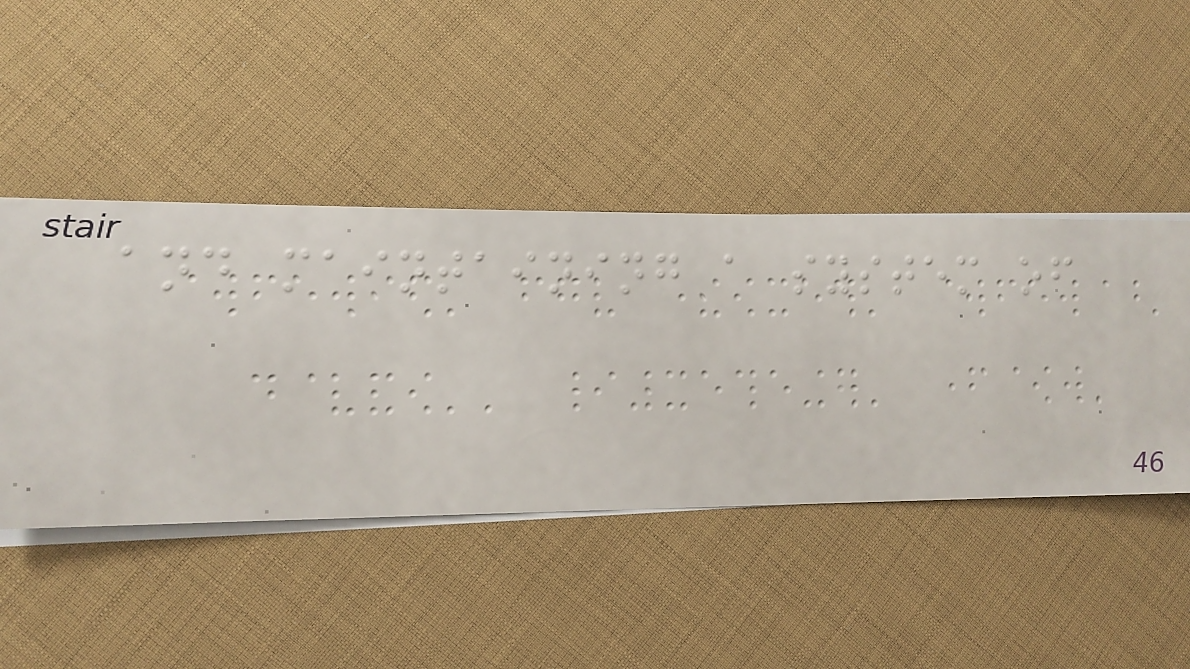and maintaining a system of
